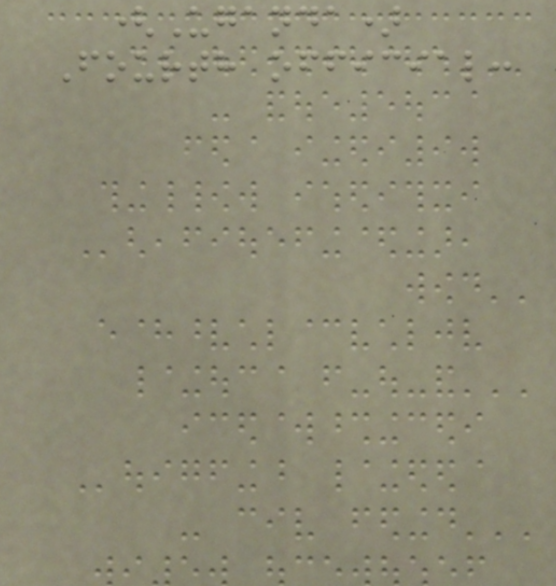(Uganda)
Fourth official:
